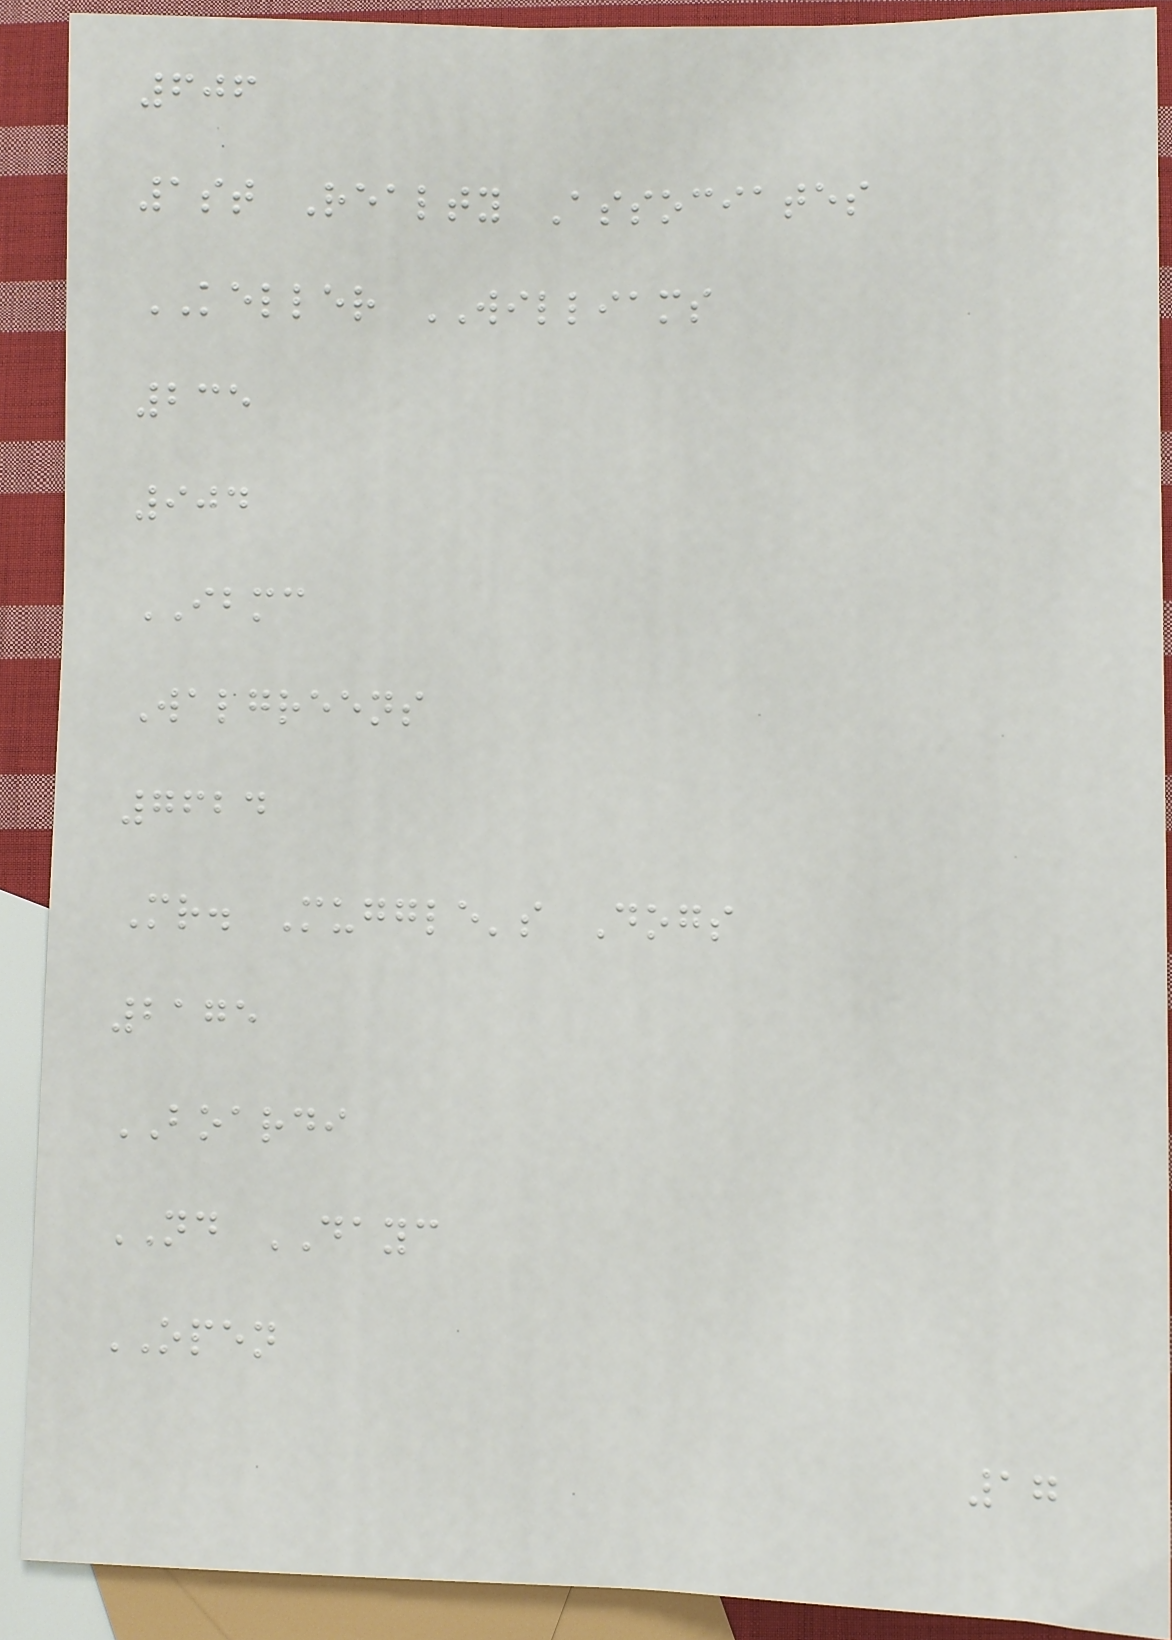606
1st Realty Associates
KELLER WILLIAMS
235
904
IBMC
Walgreens
7624
Mr. Muggle's Dogs
2175
BOARDI
ND DAYC
OPEN
17
